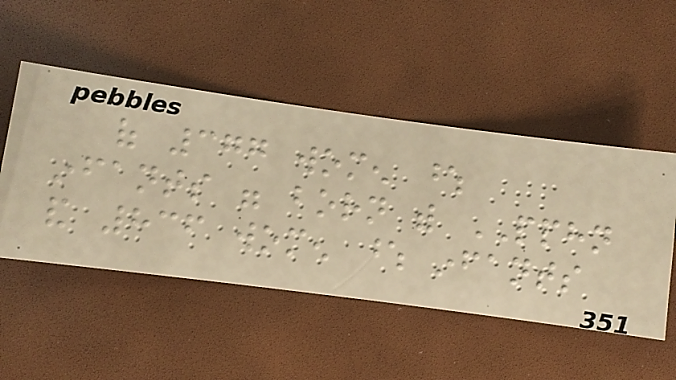of 377 women whose
infants were born with PPHN
and 836 women whose infants
